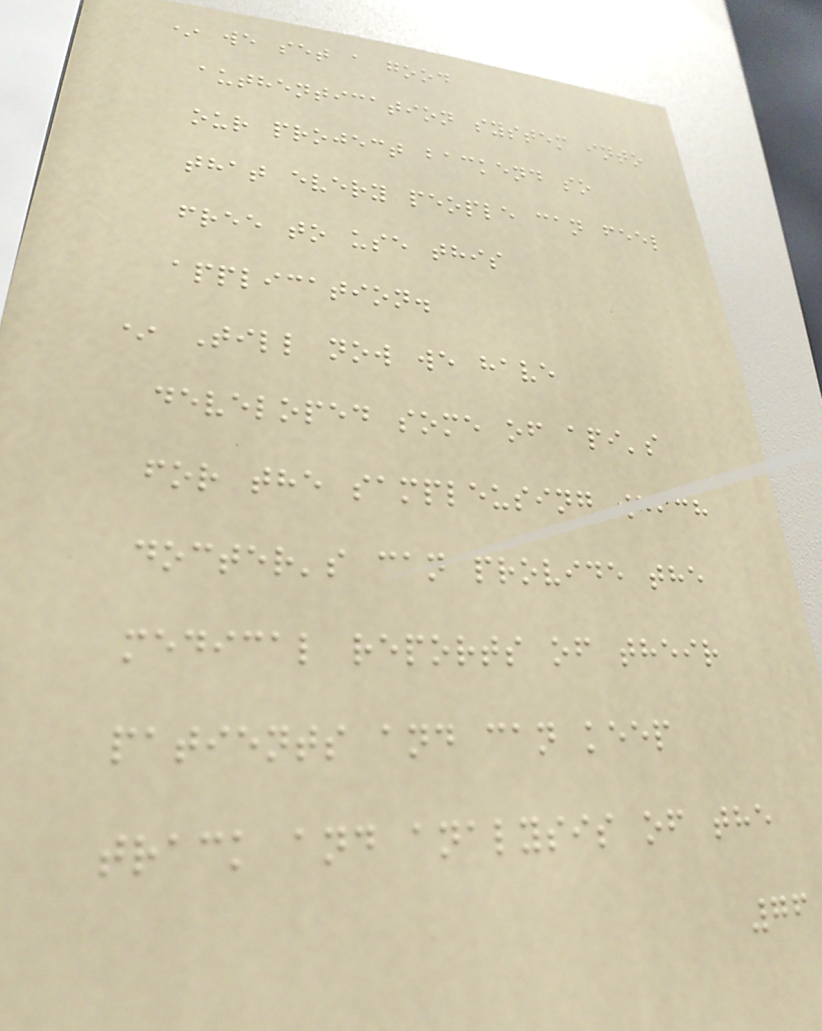* we set a good
authentication system into
our project backend so
that every people can feel
free to use this
application.
* Till now we have
developed some of api's
for the sampleusing which
docter's can provide the
medical reports of their
patients and can keep
track and analysis of the
76
